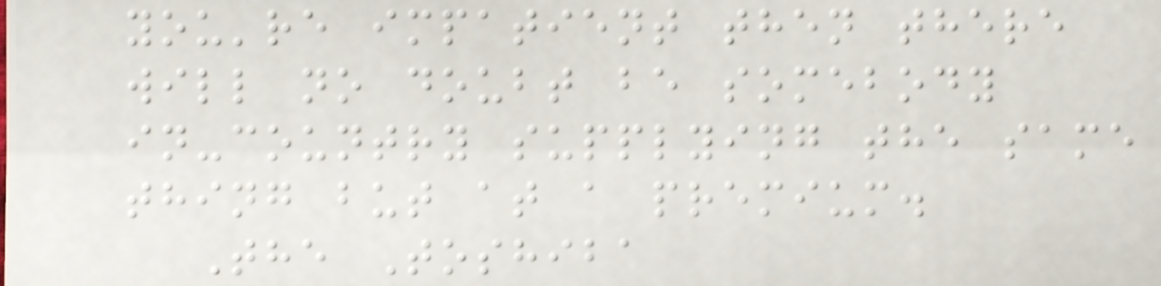you're impatient then there
will no doubt be somebody
in-country supplying the same
thing but at a premium.
The Toshiba
